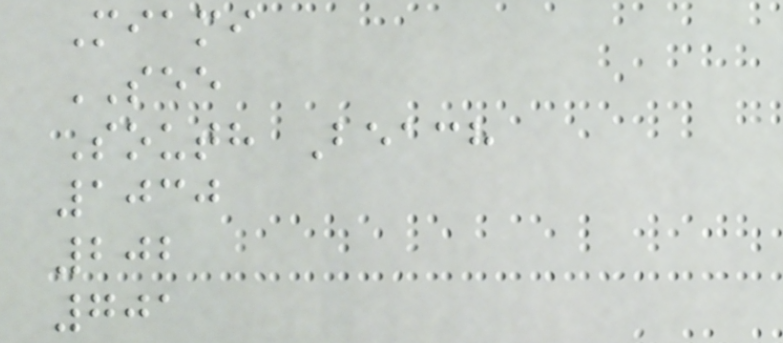Miami
SEE
South Beach
1030
202
701
